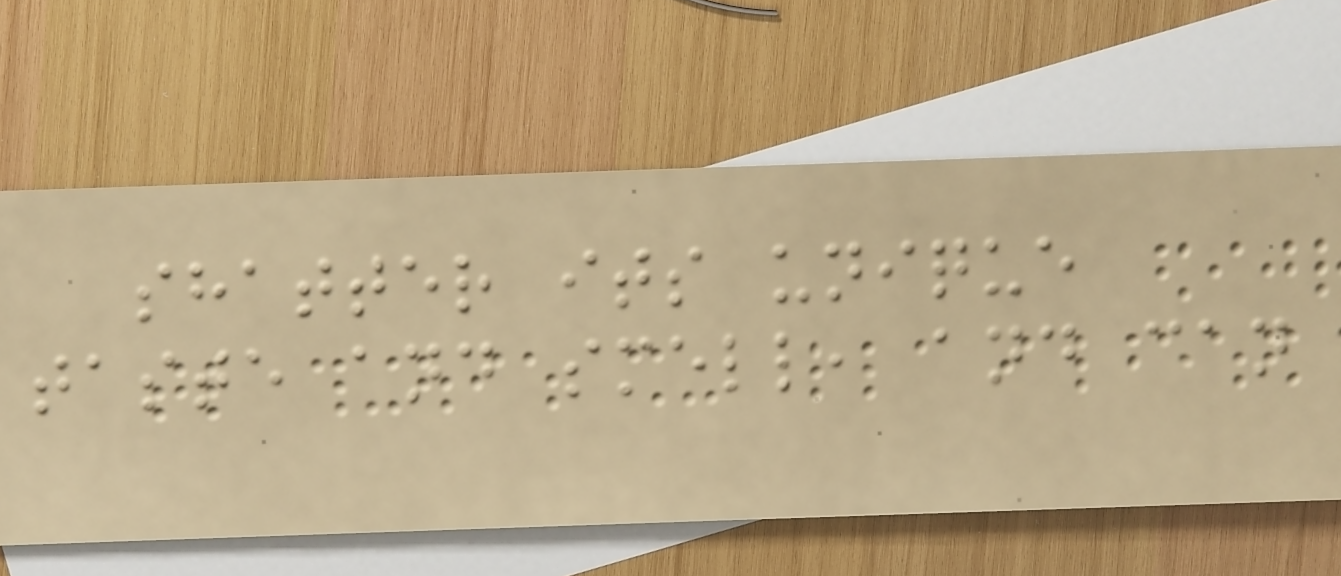shatter its unique
taste and smell, and can
